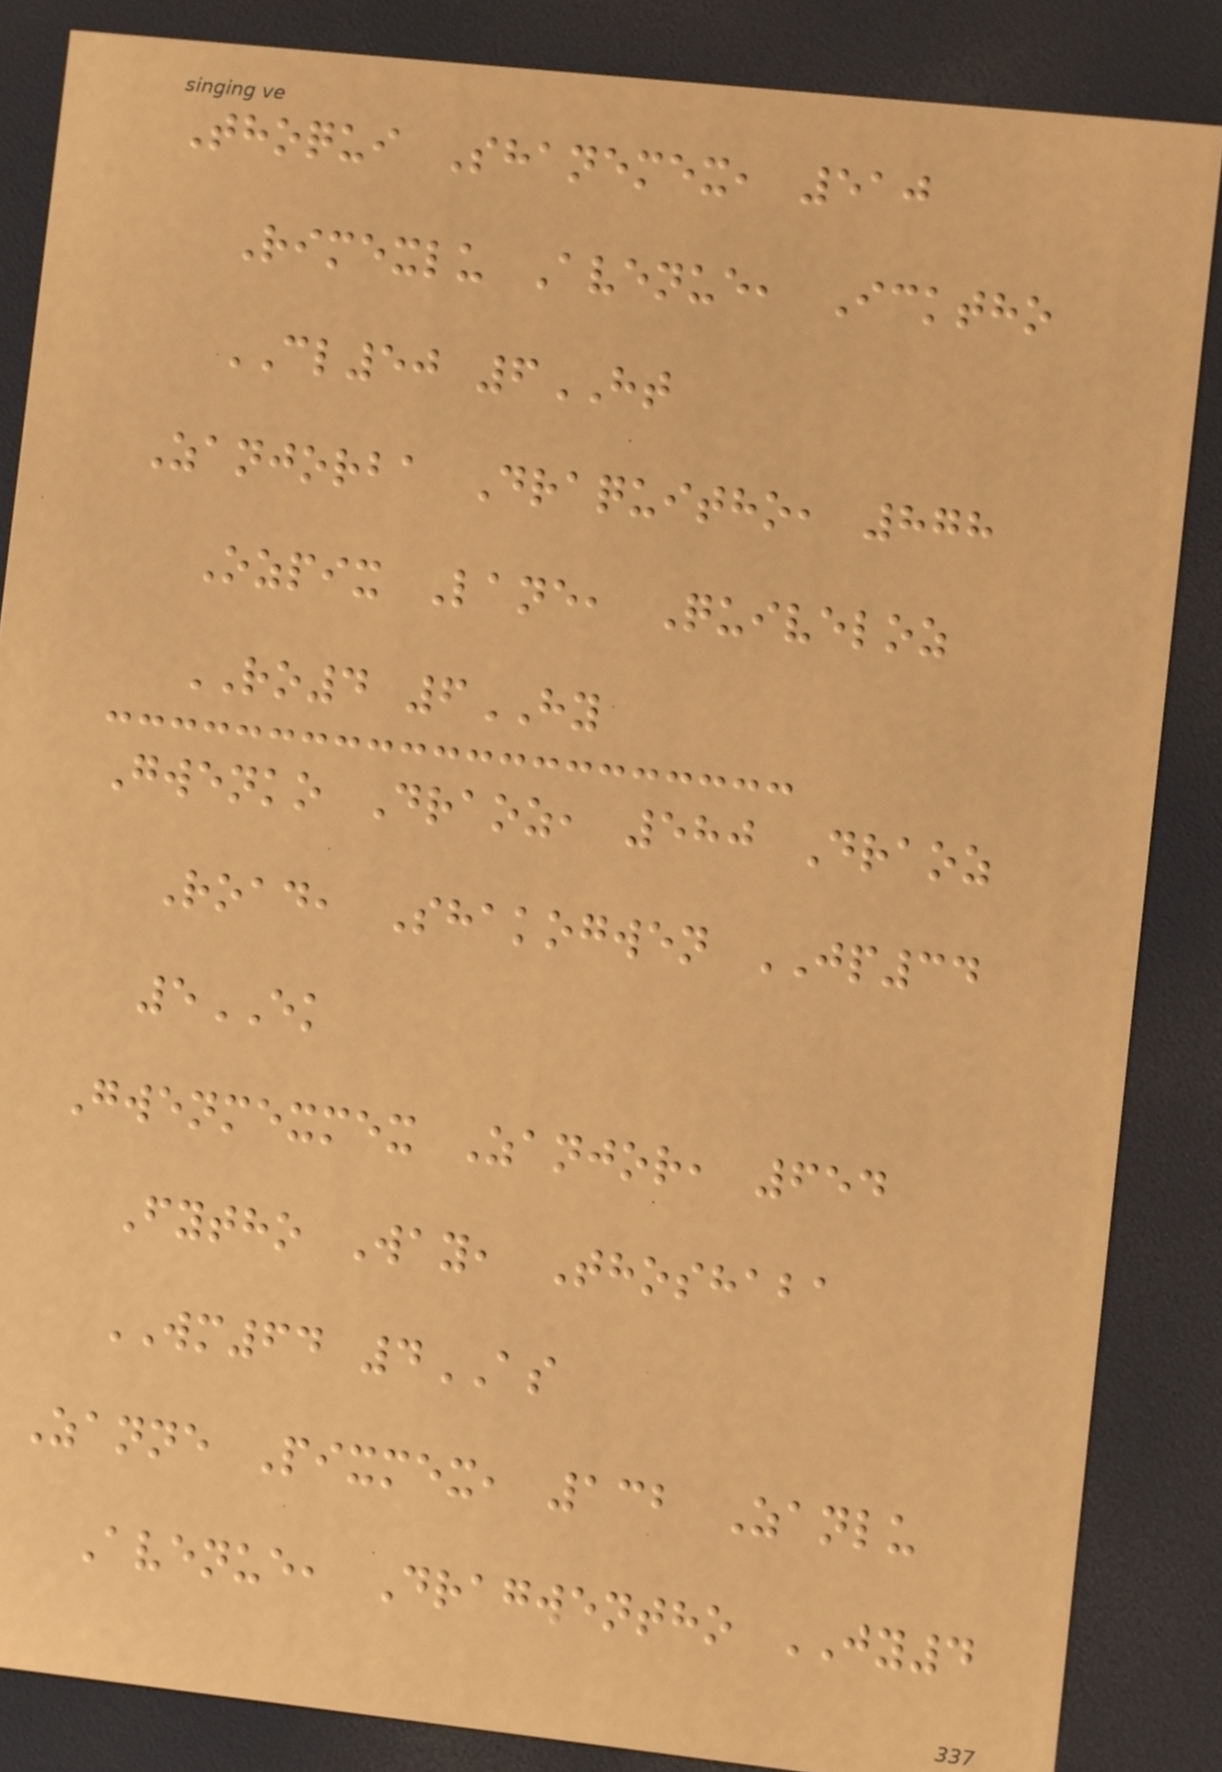Thoqui Shanemex, 510
Rimexlu Avenue, Icktho
CL50 6HT
Zanjorba Draquitho, 878
Ozpix Lane, Quiveloz
RO4 6HY
Gwenko Draoz, 580 Draoz
Road, Shakogwen JP34
5EK
Gwenmexmex Zanjor, 654
Fytho Way, Thoshaba
WM64 4AS
Zanne Pixmex, 132 Zanlu
Avenue, Dragwentho JY4
